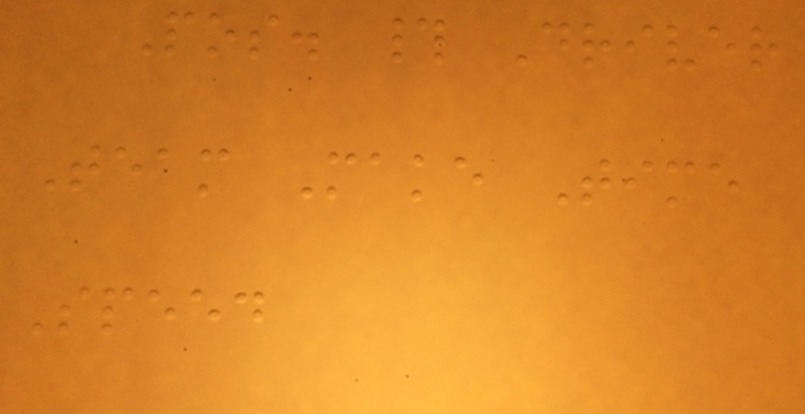Pos. # Driver
Team Make Time
Speed
